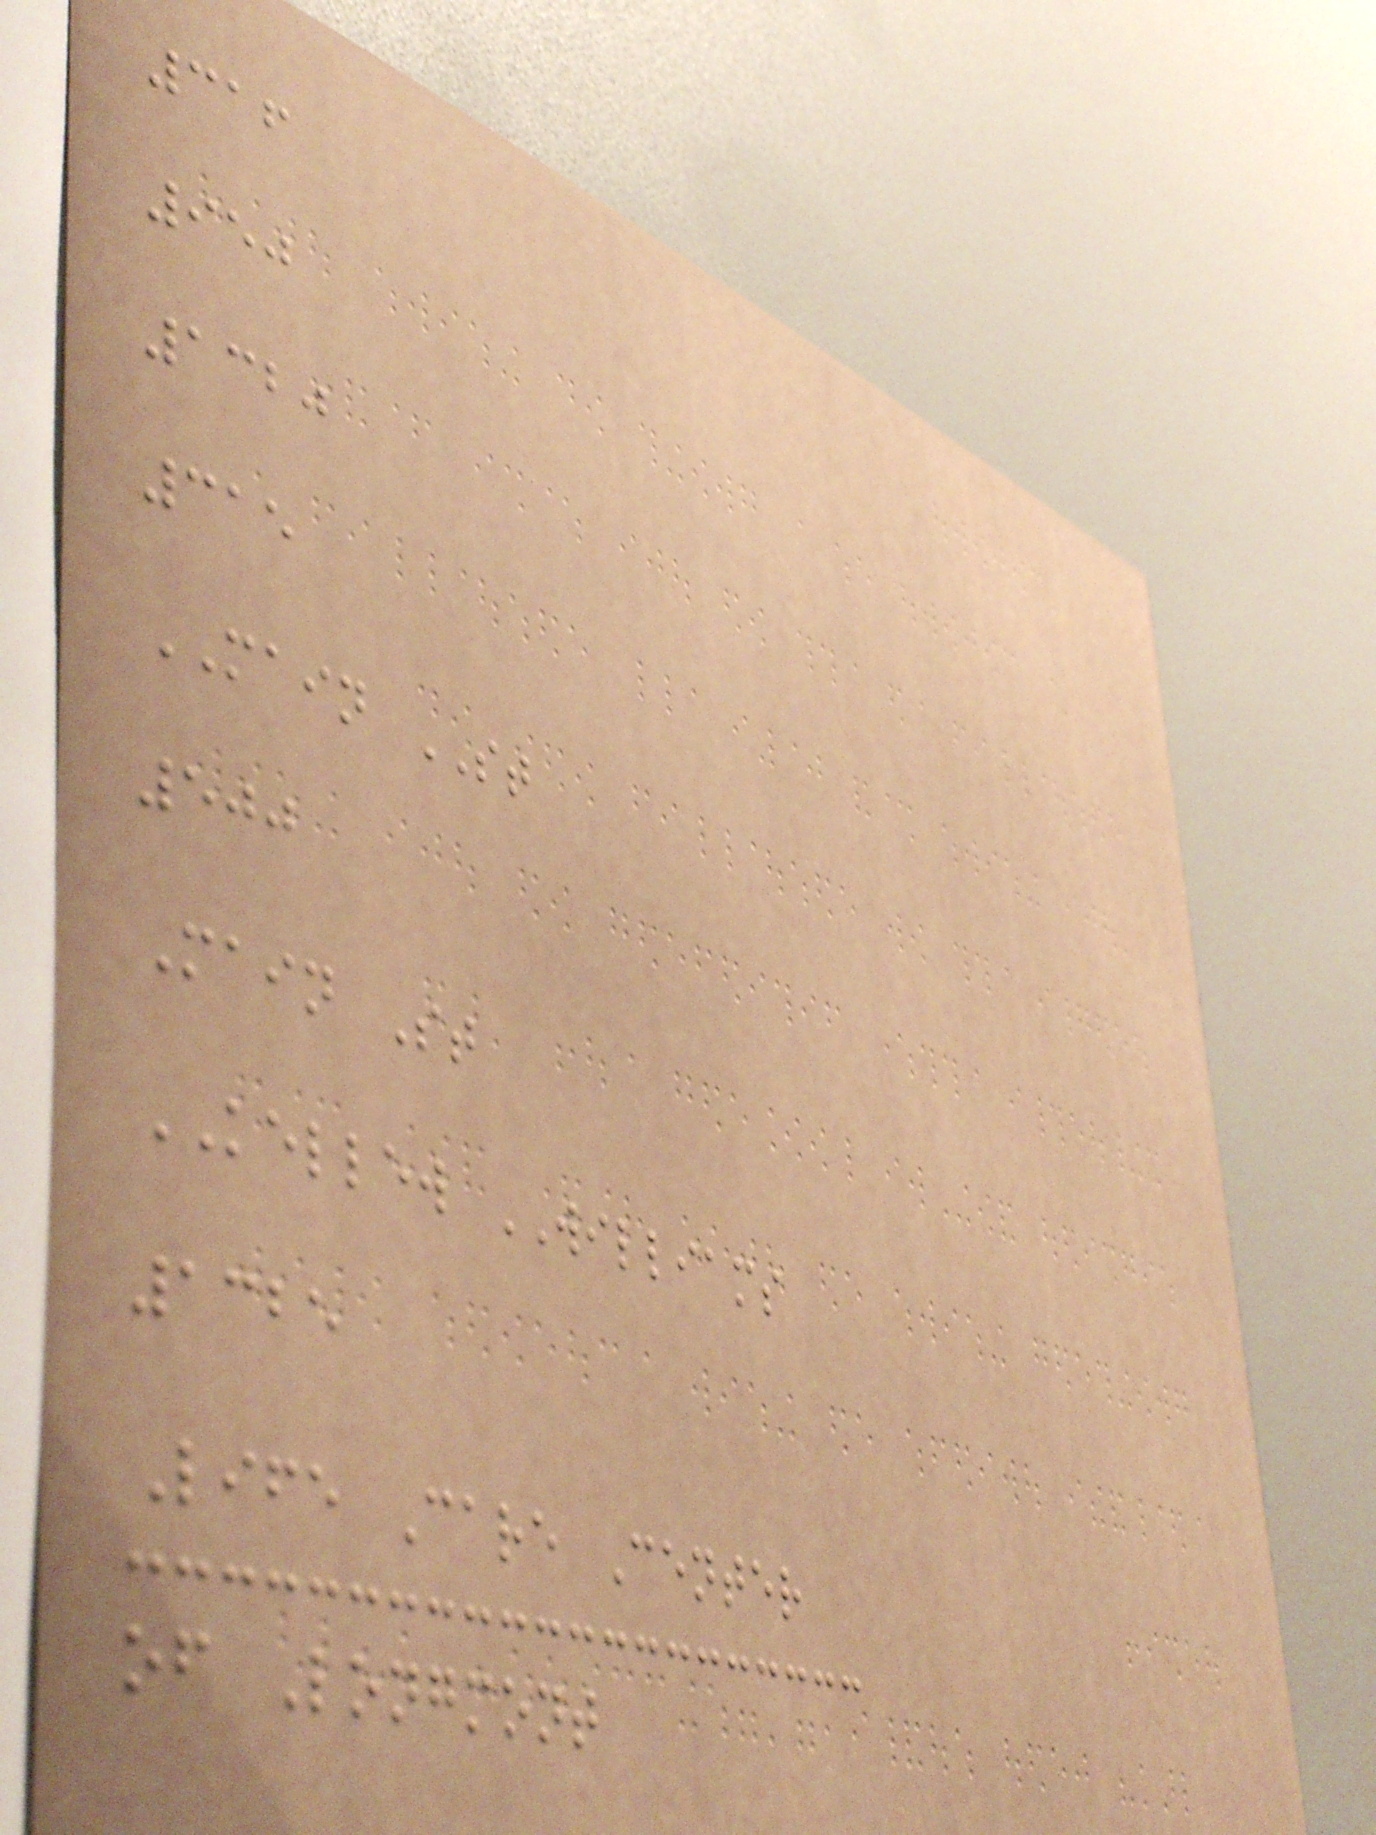316
950
1320
315
MAIN ST
500
Main St
KELLEW WILLIAMS
1325
Life Care Center
of Longmont
